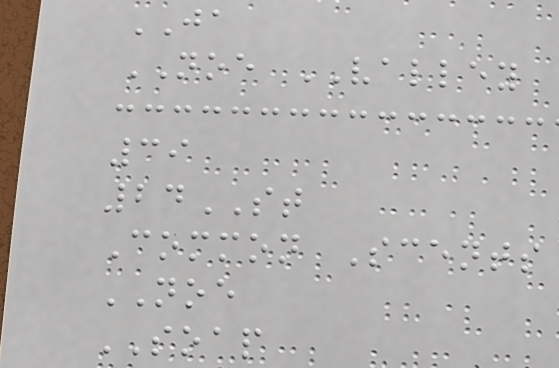JA
NOE VALLEY
39
24ST
Common Scents
NOE
SOAP
